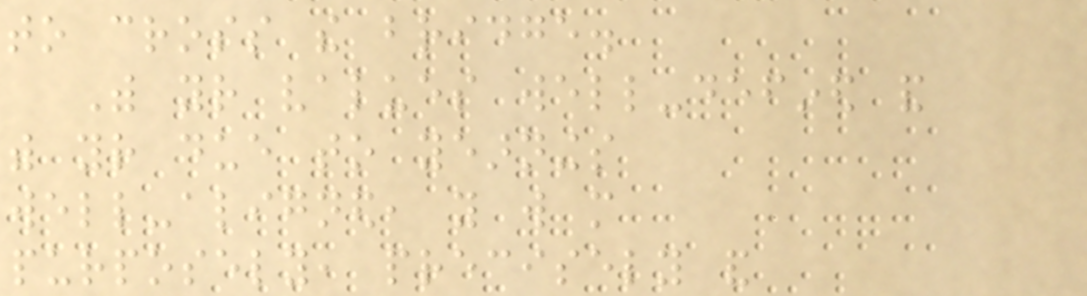to cross the bridge.
With your values well-defined and
with your due to yearnings
well-aligned, you will more
purposely, precisely and
